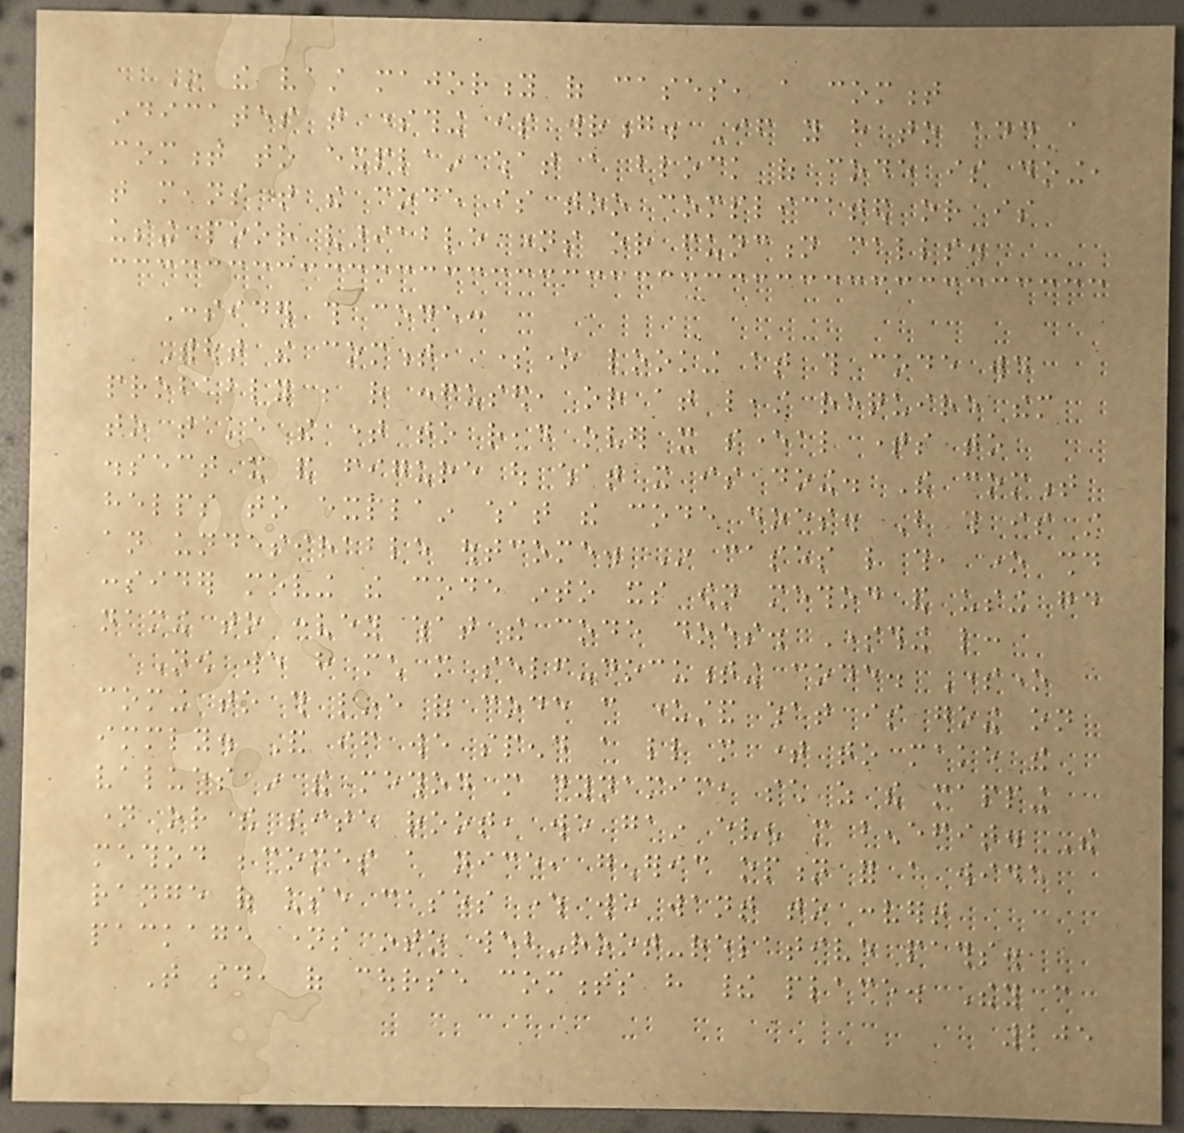In the vast majority of cases, a comment
indicates that something is wrong. If you have to add a
comment to explain what a block of code is doing,
that means that the code is too complicated or is
using poor variable names or function calls.
Consider this code:
Without the comment, someone looking at this code would
probably be rather confused, or at least require them
to take the time to read over it several times to
dissect it and figure out what it is doing. The comment
helps to explain what the code does. But this is still
an undesirable outcome. In cases like this, one should
consider moving the code into its own method and using good
naming to convey what the code does. Something like:
Now we have much more self-documenting code. Someone
coming to this line of code can understand what is going on
immediately. And if we spend a little more time to make the
values in the method more dynamic, such as the mapping
name or the site root, we gain even more benefit. The
method becomes a nice, generic option for a wide
range of use cases where we want to convert
package names into web-root-relative paths.
That said, of course comments have their place. They can
205
